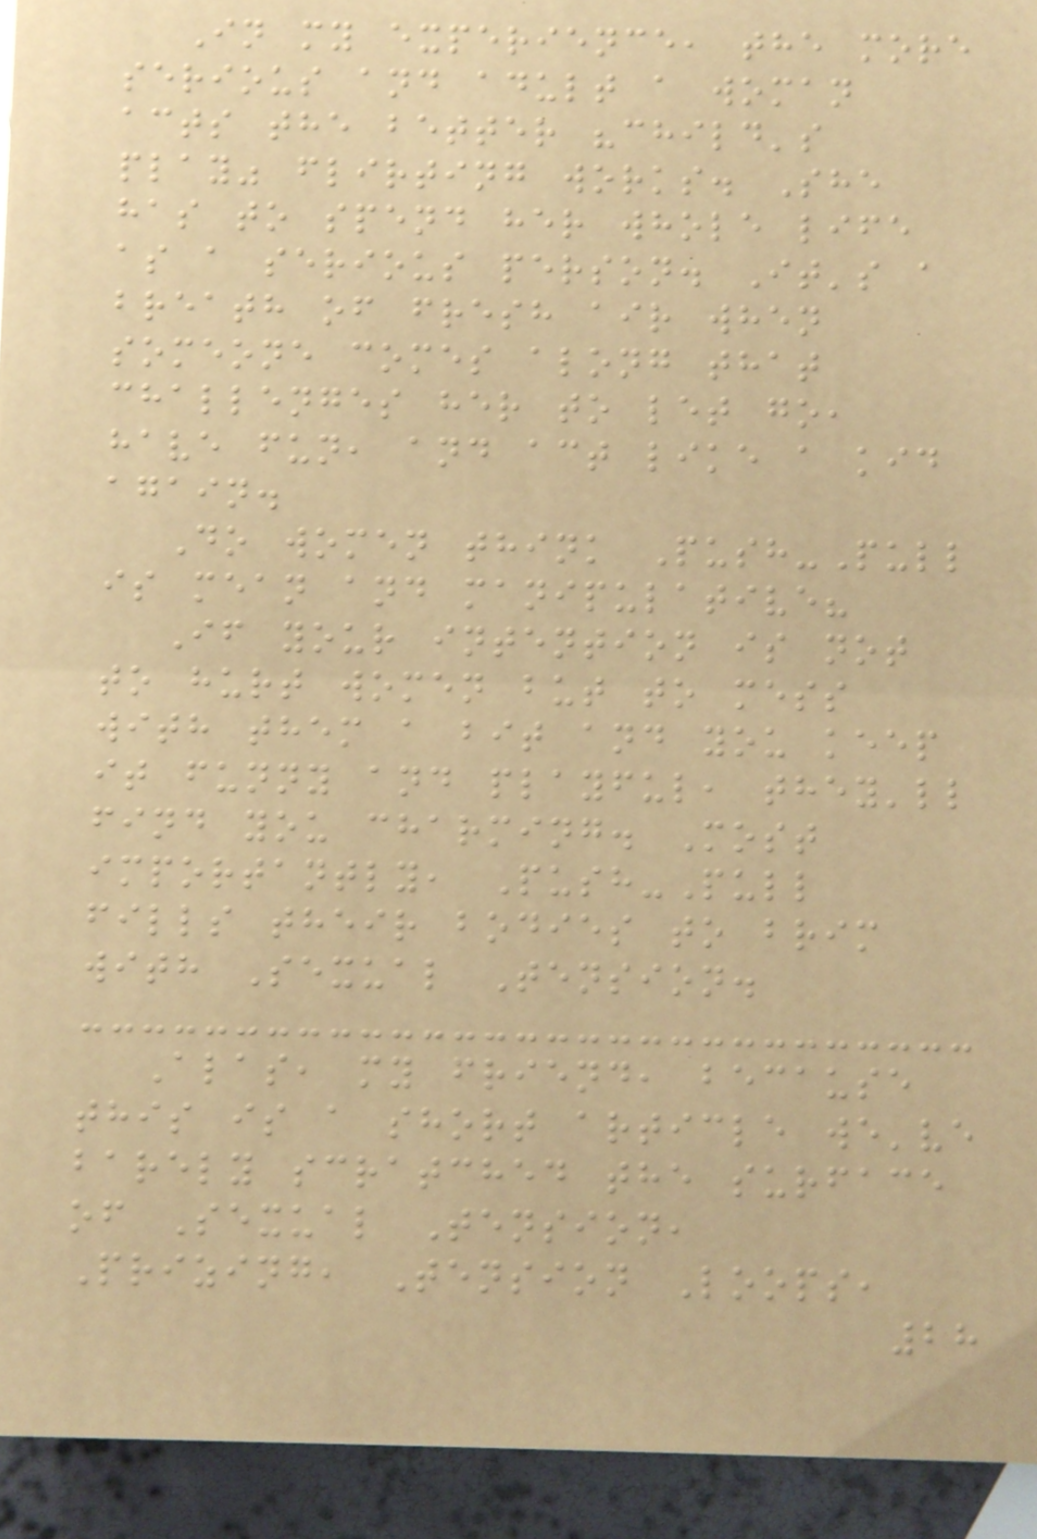In my experience, the more
serious and adult a woman
acts the better "child's
play" flirting works. She
has to spend her whole life
as a serious person. It's a
breath of fresh air when
someone comes along that
challenges her to let go,
have fun, and act like a kid
again.
Do women think Push-Pull
is mean and manipulative?
If your intention is not
to hurt women but to mess
with them a bit and you keep
it funny and playful, they'll
find you charming. Most
importantly, Push-Pull
fills their bodies to brim
with Sexual Tension.
Alas, my friend, because
this is a short article we've
barely scratched the surface
of Sexual Tension,
Prizing, Tension Loops,
28
